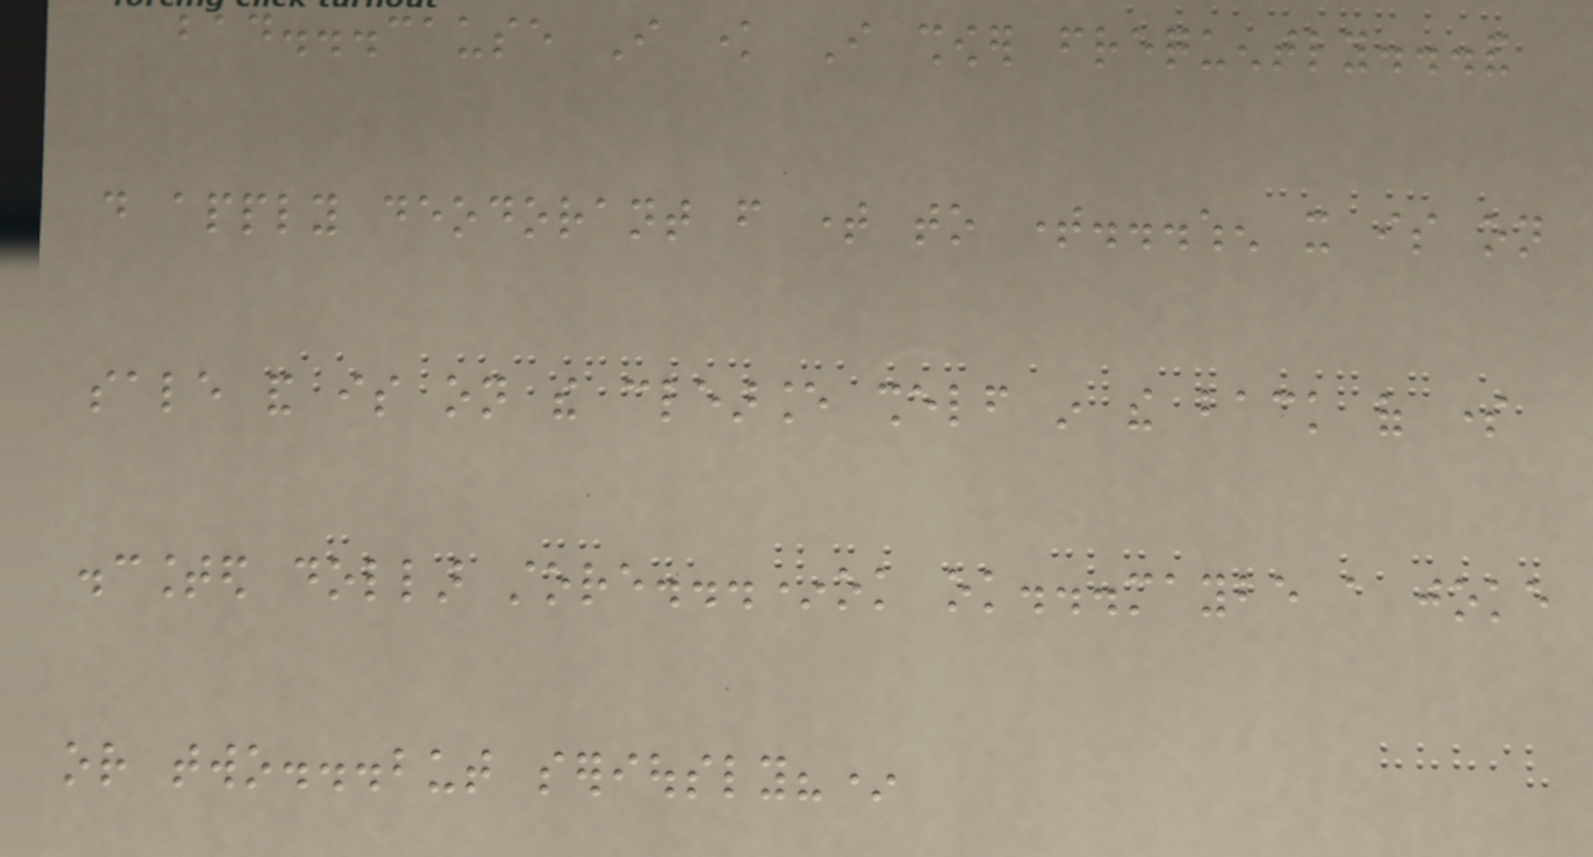bad...cause I know I shower frequently...and
do apply deodorant from time to time...when it is on
sale and is on the clearance shelf in the back of some
discounted dollar store...*ok ok...maybe a joke
or two...but seriously?*
